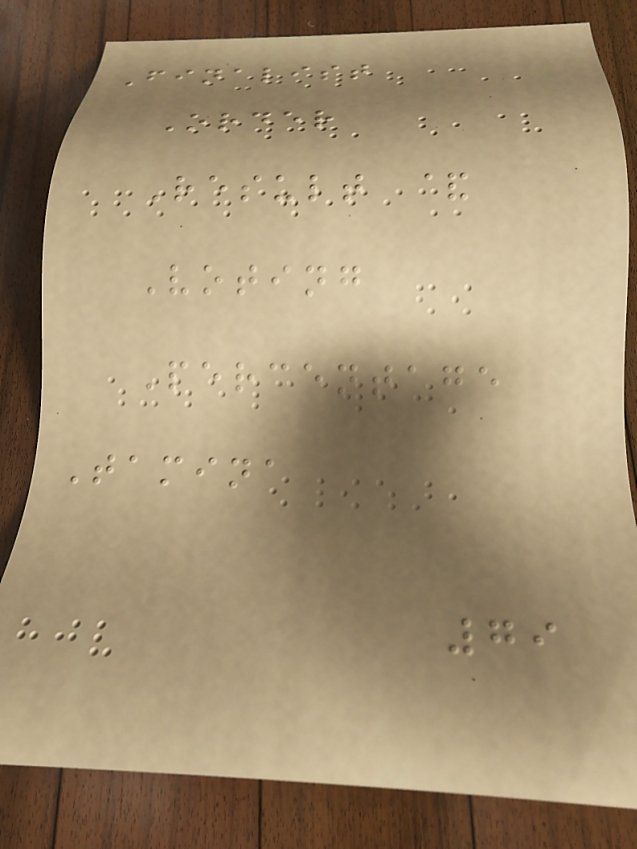Finalist
Order
Result &
Voting
Percentage
Tamina
79
